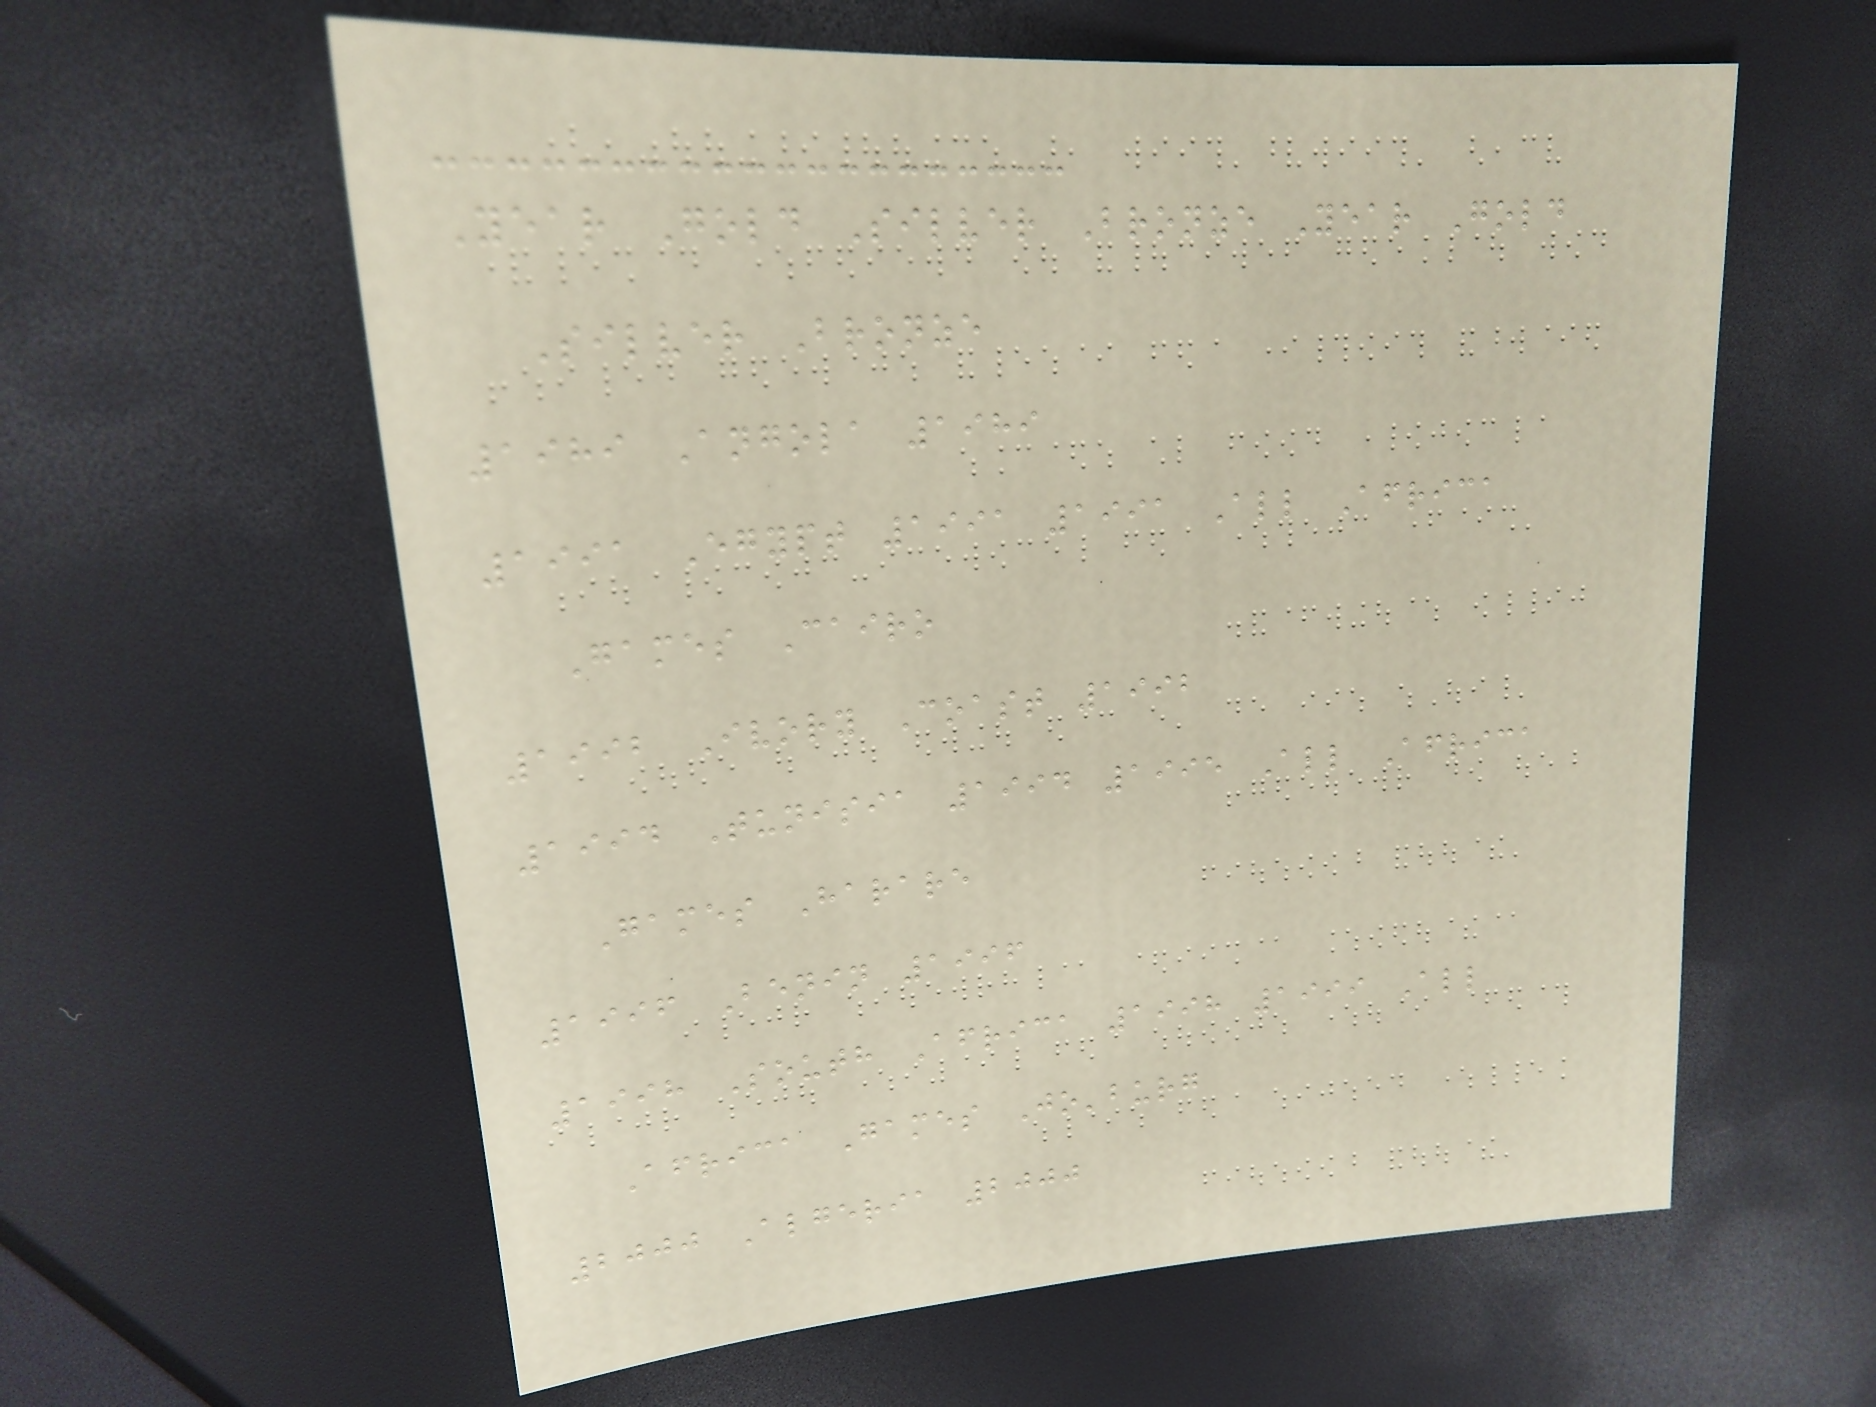Year Gold Silver Bronze Year Gold
Silver Bronze
1989 Angola 1989
1991 Egypt 1991 1991 All Africa
Games Cairo
1992 Ivory Coast 1992
1994 Tunisia 1994 1995 All Africa
Games Harare
1996 Benin 1996
1998 South Africa 1998 1999 All
Africa Games Jo'burg
2000 Algeria 2000
